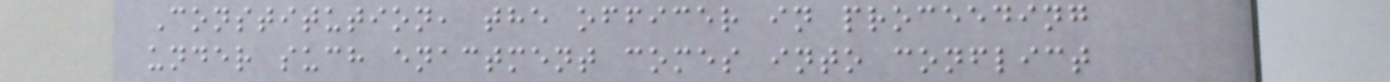Constitution, the officer in proceeding
under such enactment comes into conflict
